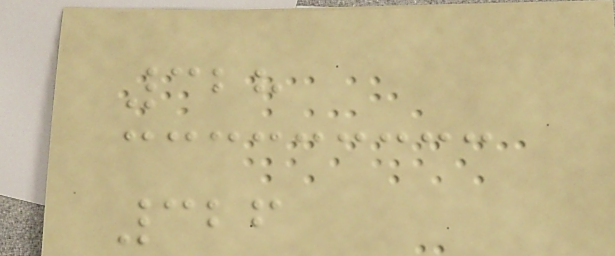328
326
